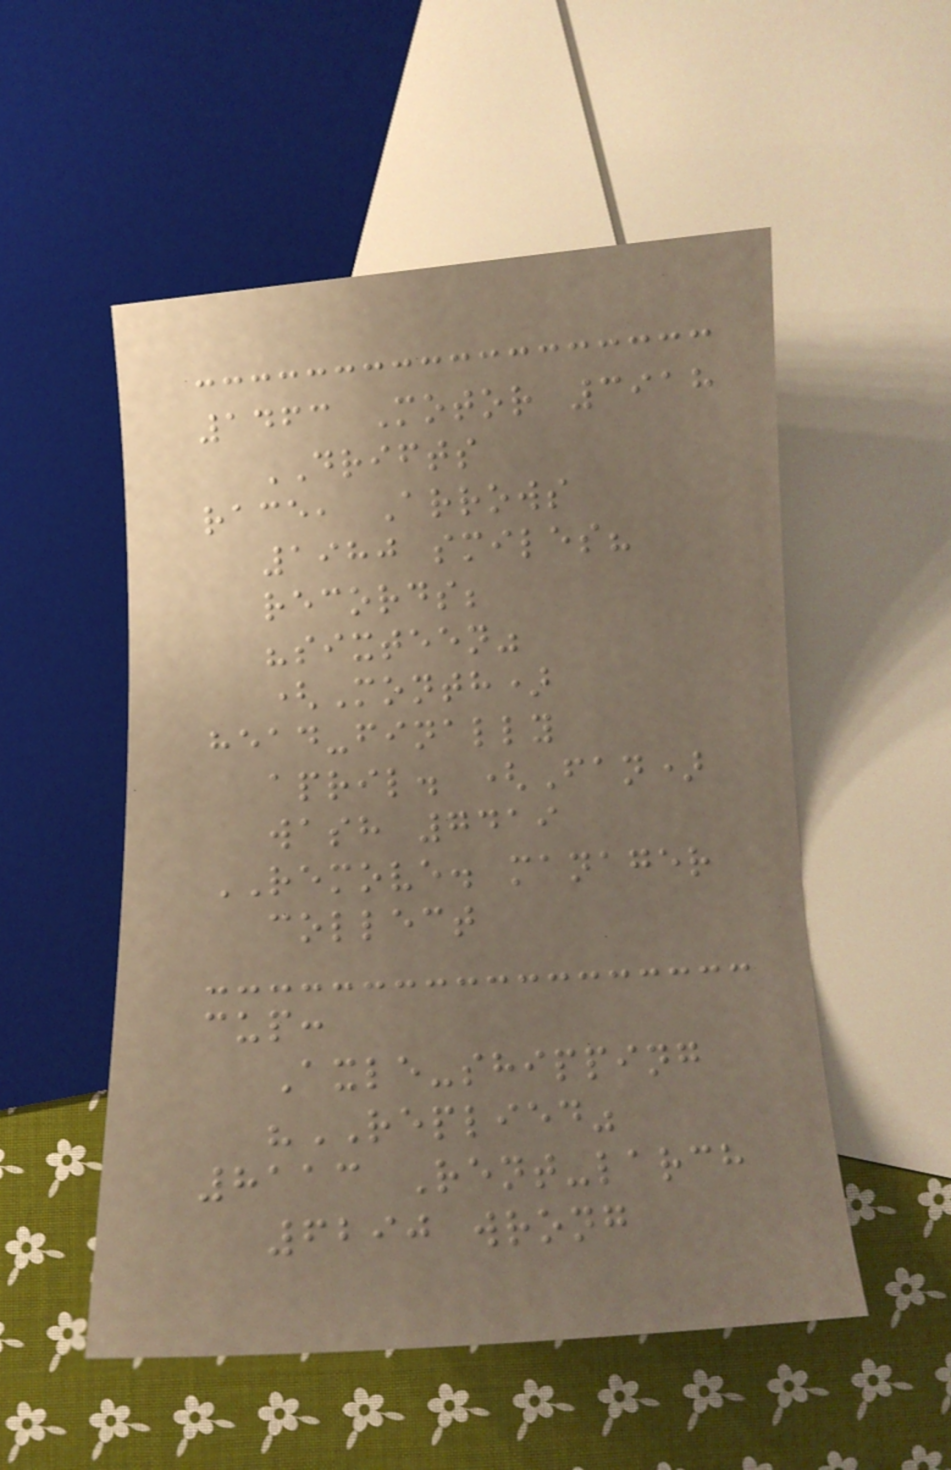1463 Motor 3918
DRIFTS
race, Arrows
1980 smiles?
records;
"sixteen"
(Month)
head-finally
april. (Fan)
wash 7419
REMOVE. manager
collect
cup:
Axle-shipping
"REPLIED"
8113 Rent-larch
6290 wrong
